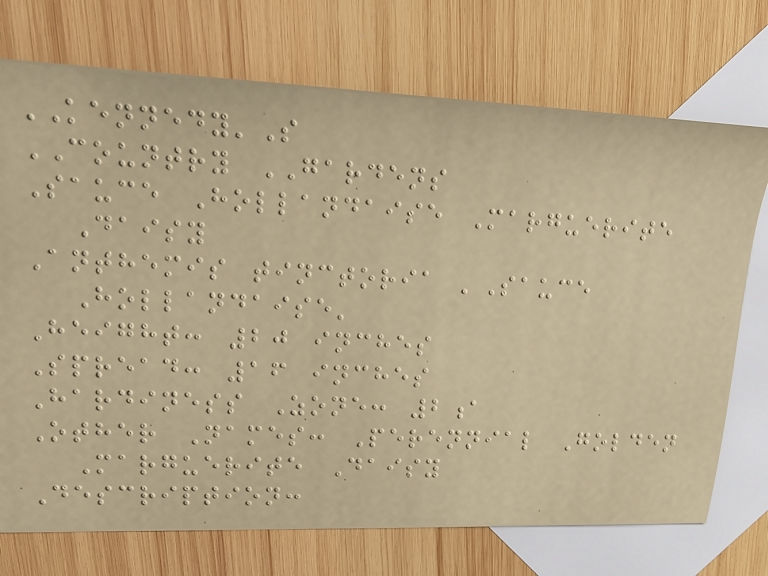KENNEDY'S
COUNTRY GARDENS
Sauce Hollandaise Marguerite
Daisy
Anthemis tinctoria 'Sauce
Hollandaise'
Height: 20 inches
Spread: 16 inches
Hardiness Zone: 2a
Other Names: Perennial Golden
Marguerite Daisy
Description:
